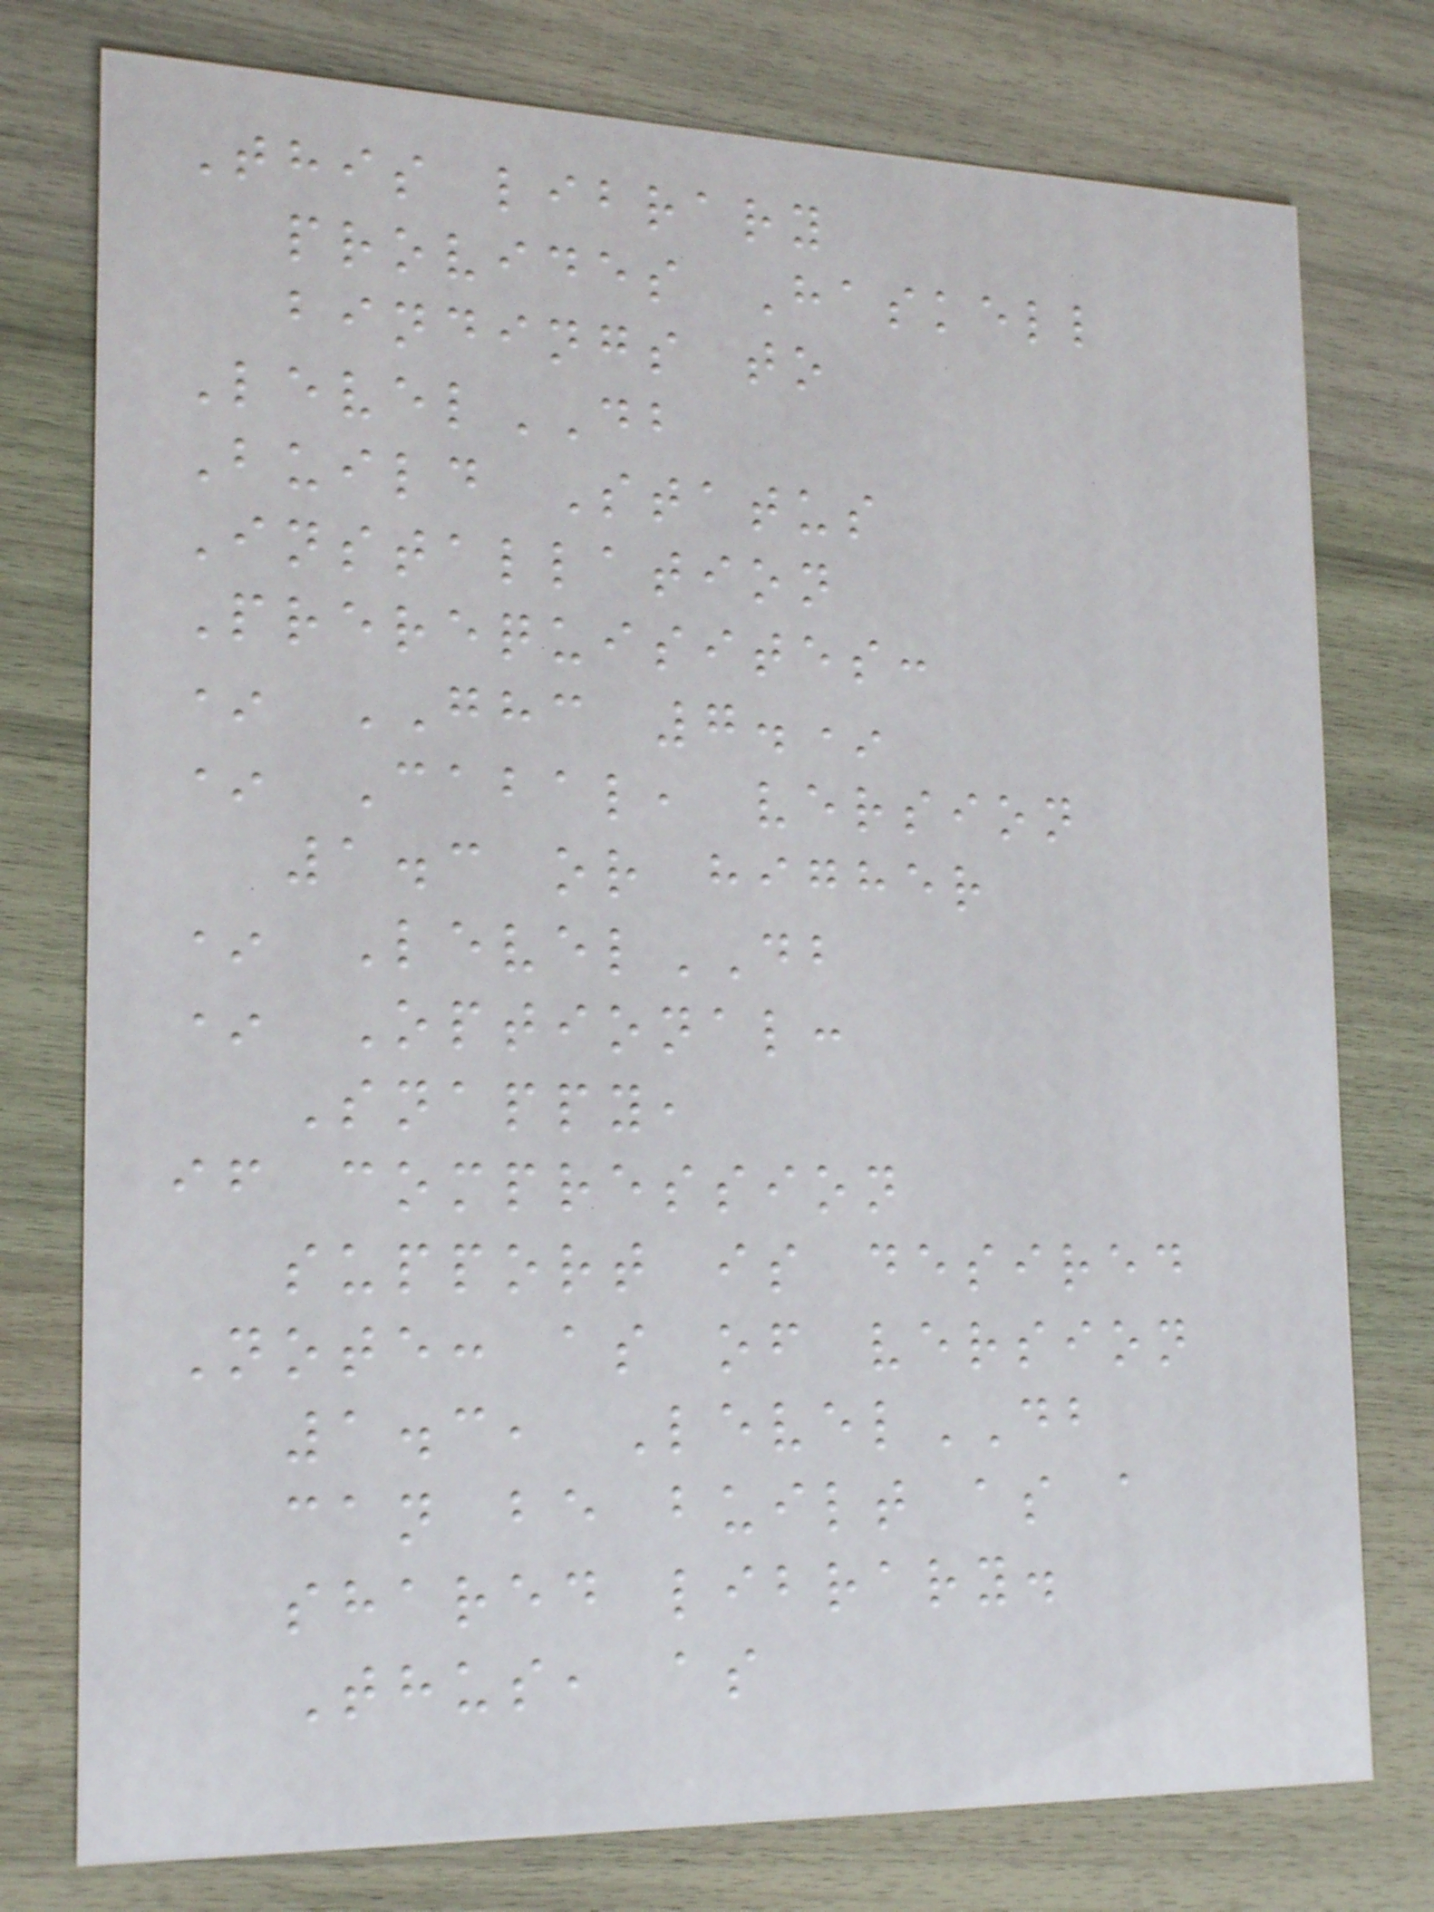This library
provides Haskell
bindings to
LevelDB
Build Status
Installation
Prerequisites:
* GHC 7.*
* Cabal, version
1.3 or higher
* LevelDB
* Optional:
Snappy,
if compression
support is desired
Note: as of version
1.3, LevelDB
can be built as a
shared library.
Thus, as
